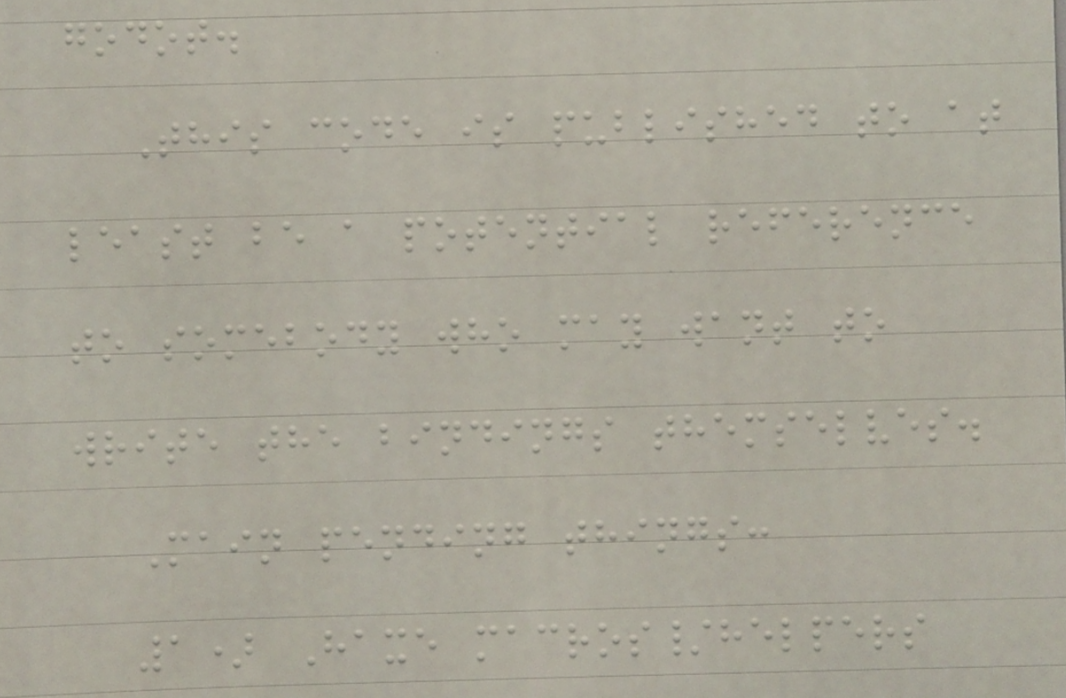godot.
This code is published to at
least be a potential reference
to somebody who may want to
write the bindings themselves.
Main pending things:
1) Haxe macros/helpers
